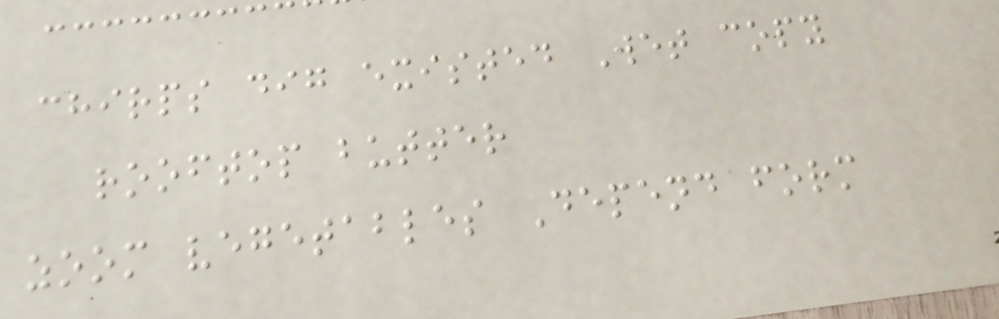chirps dig existed Wet copy
rooftop butter
zoom vegetables Depend form
